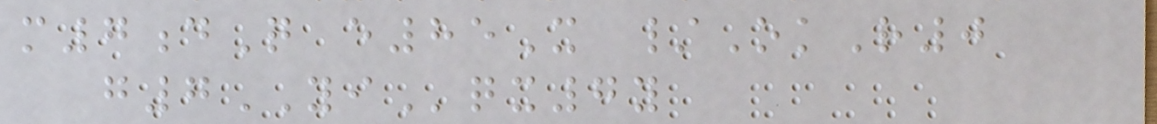m7dQ e85X /OkR0
g7YIqx7y
